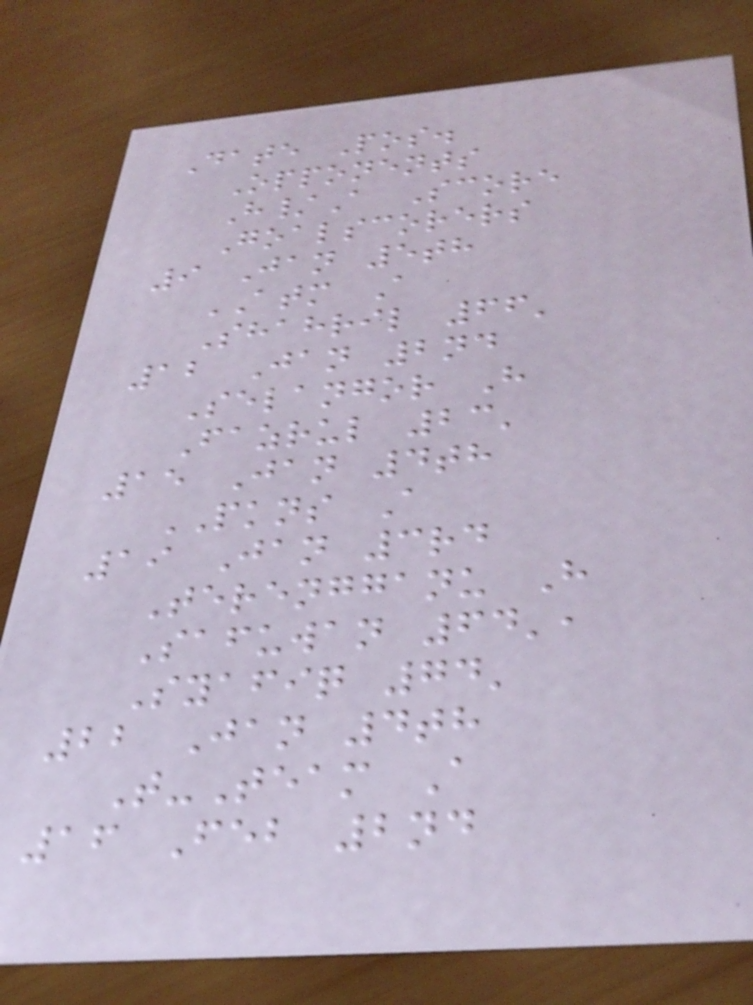Date Pos.
Opponents
H/A Score
Goalscorers
9 Jan 5th
ATM A
Shahril 66'
12 Jan 2nd
Selangor H
Fazrul 23'
15 Jan 4th
PKNS A
19 Jan 3rd
Terengganu H
Safuwan 64',
Syafiq 74'
22 Jan 4th
T-Team A
16 Feb 2nd
